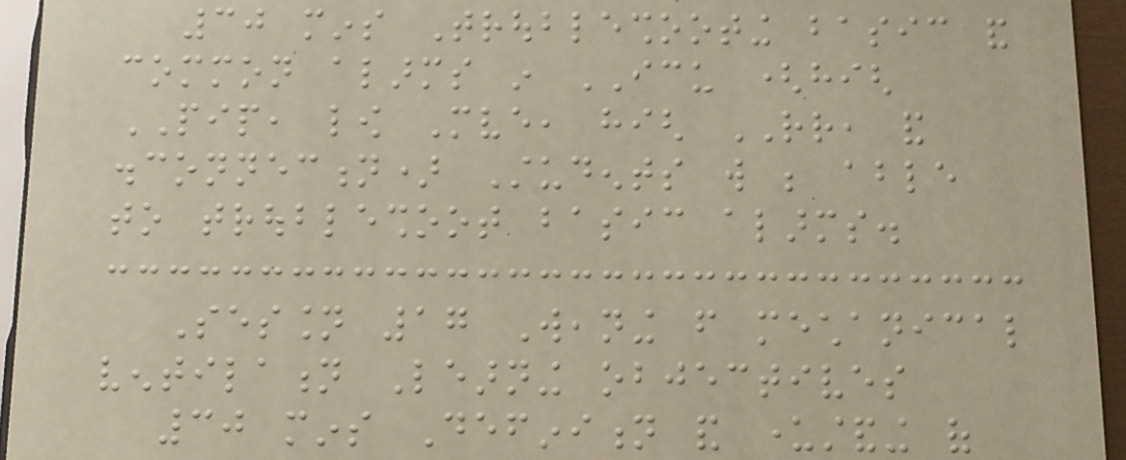30 mins Troubleshooting basic and
common alarms in ICU (high
PIP, low Mve, high RR, and
disconnection) Students will be able
to troubleshoot basic alarms.
Session 17 Weaning from mechanical
ventilation Learning objectives
30 mins Definition and understanding of
